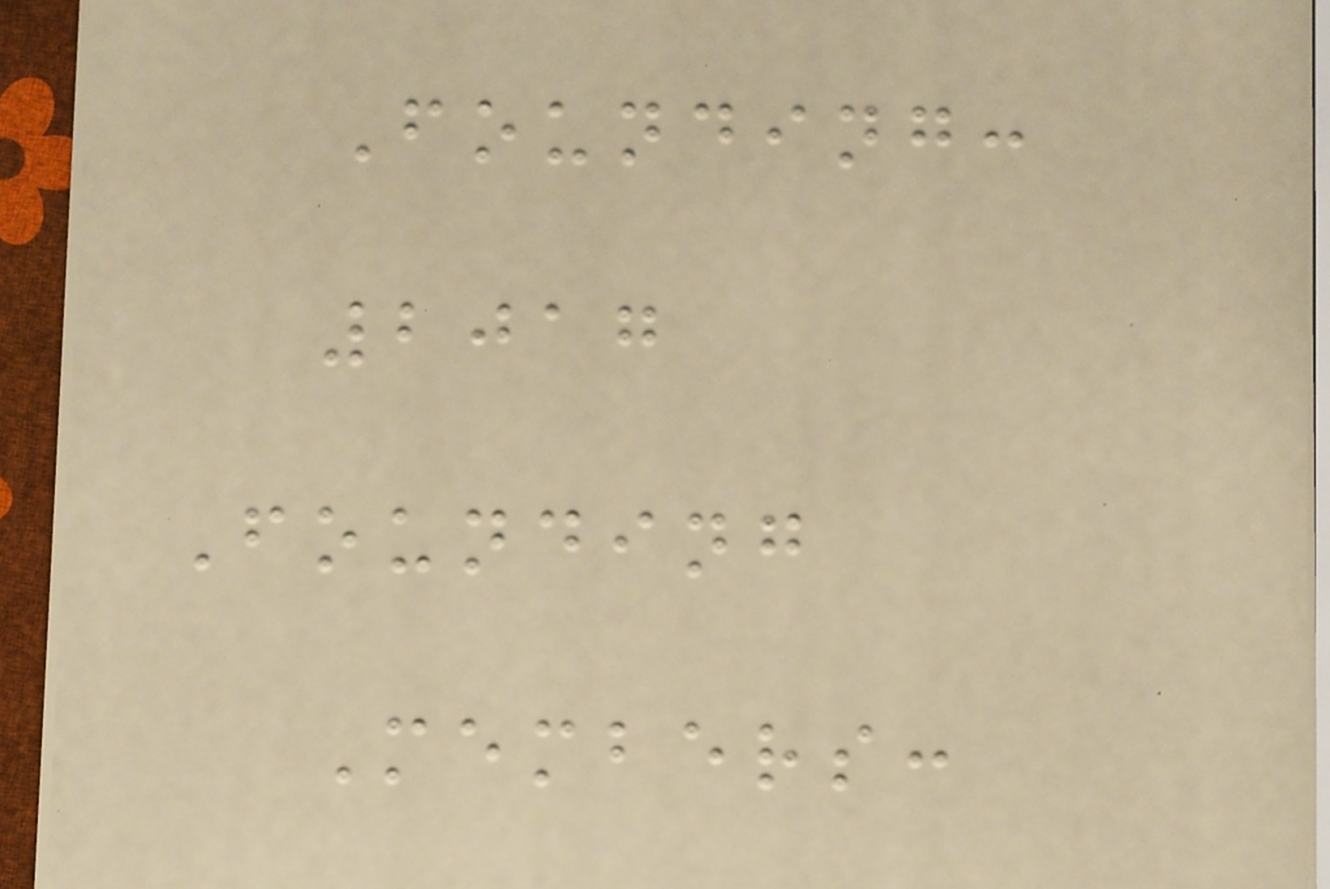Founding:
2017
Founding
Members:
